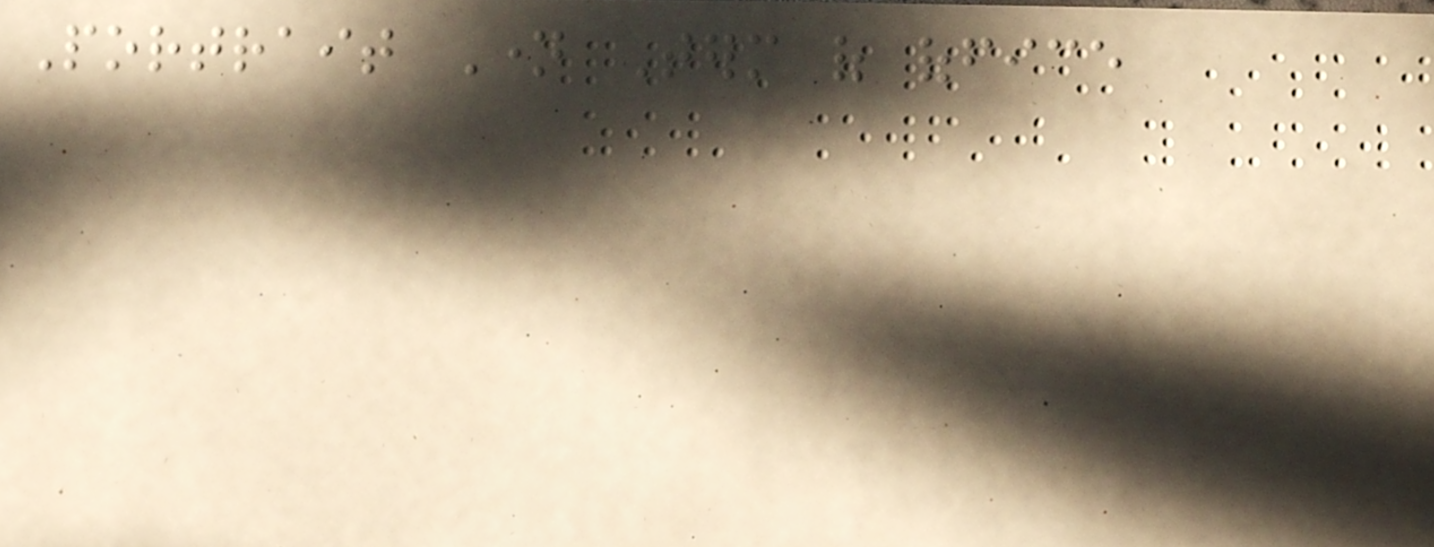Portrait Name Term of office
